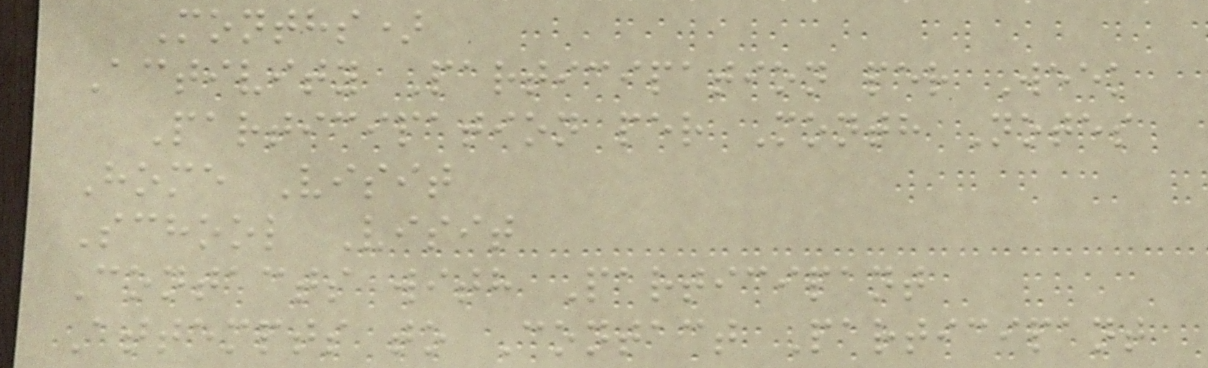Months)
Activity Participation per Week
Participation per Month Notes
Home Visit
School Visit
Contacts with Participant
Attempts to Contact Participant
